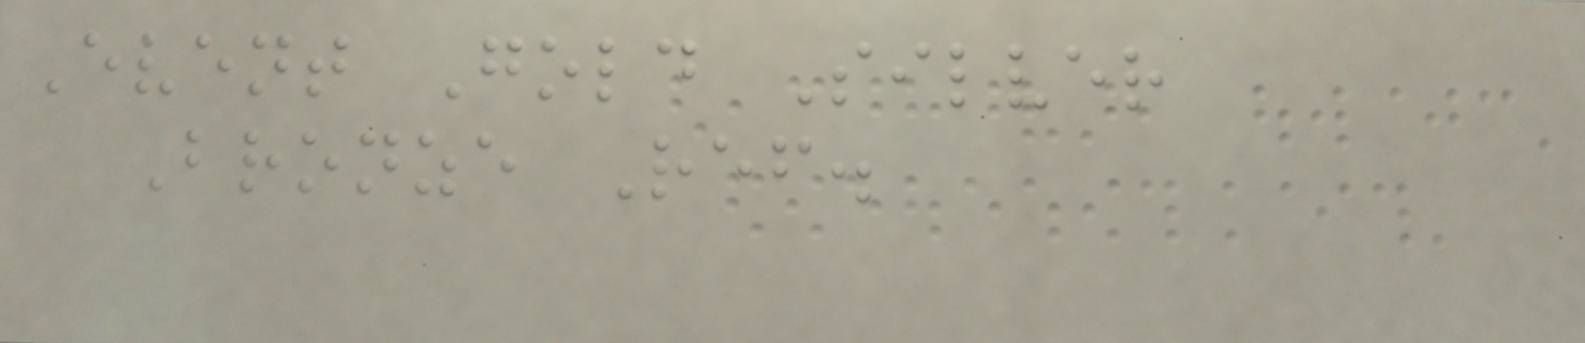Event Gold Silver
Bronze Ref.
